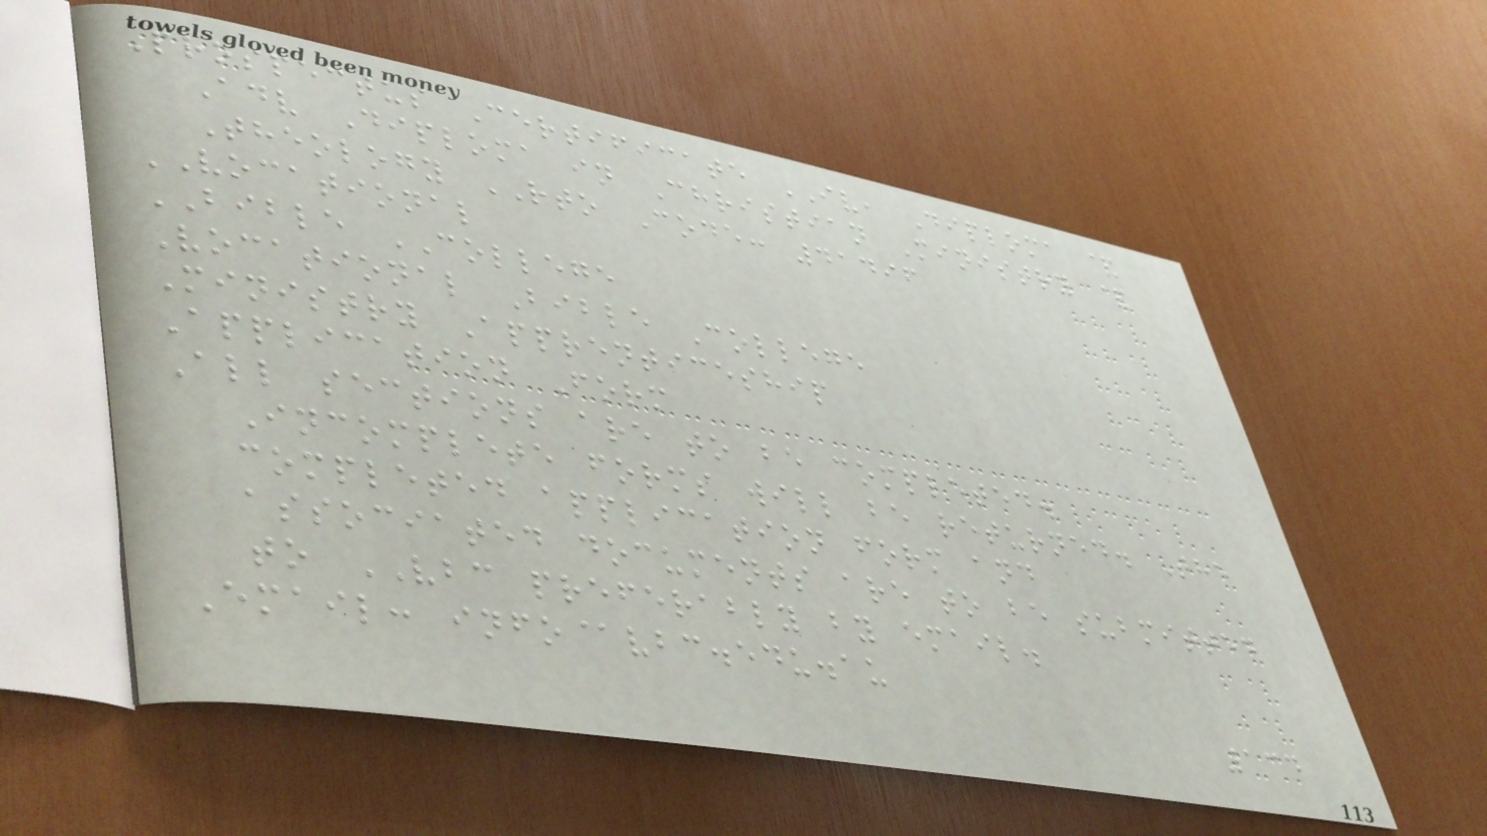Prospectus Certificate IV, Diploma &
Adv Diploma in Christian Ministry &
Theology RTO Code: 41496
VOCATIONAL
BIBLE COLLEGE
Vocational Bible College
Ministry Apprenticeship
Application Form
All sections are to be completed.
Incomplete forms will be returned. The
completed application form and
associated documents are to be submitted
to VBC preferably by email.
Email: info@vbc.edu.au
134
